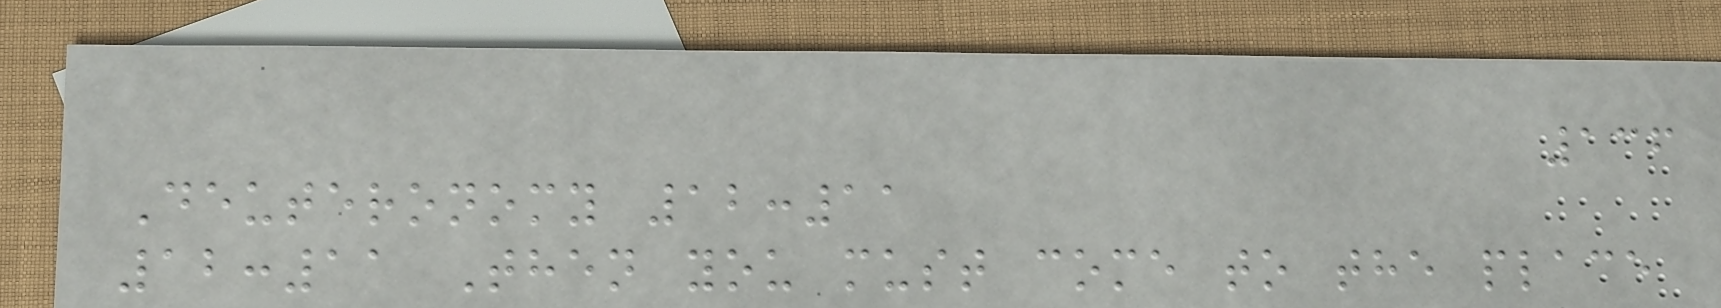136
Deuteronomy 12:11
12:11 Then you must come to the place
